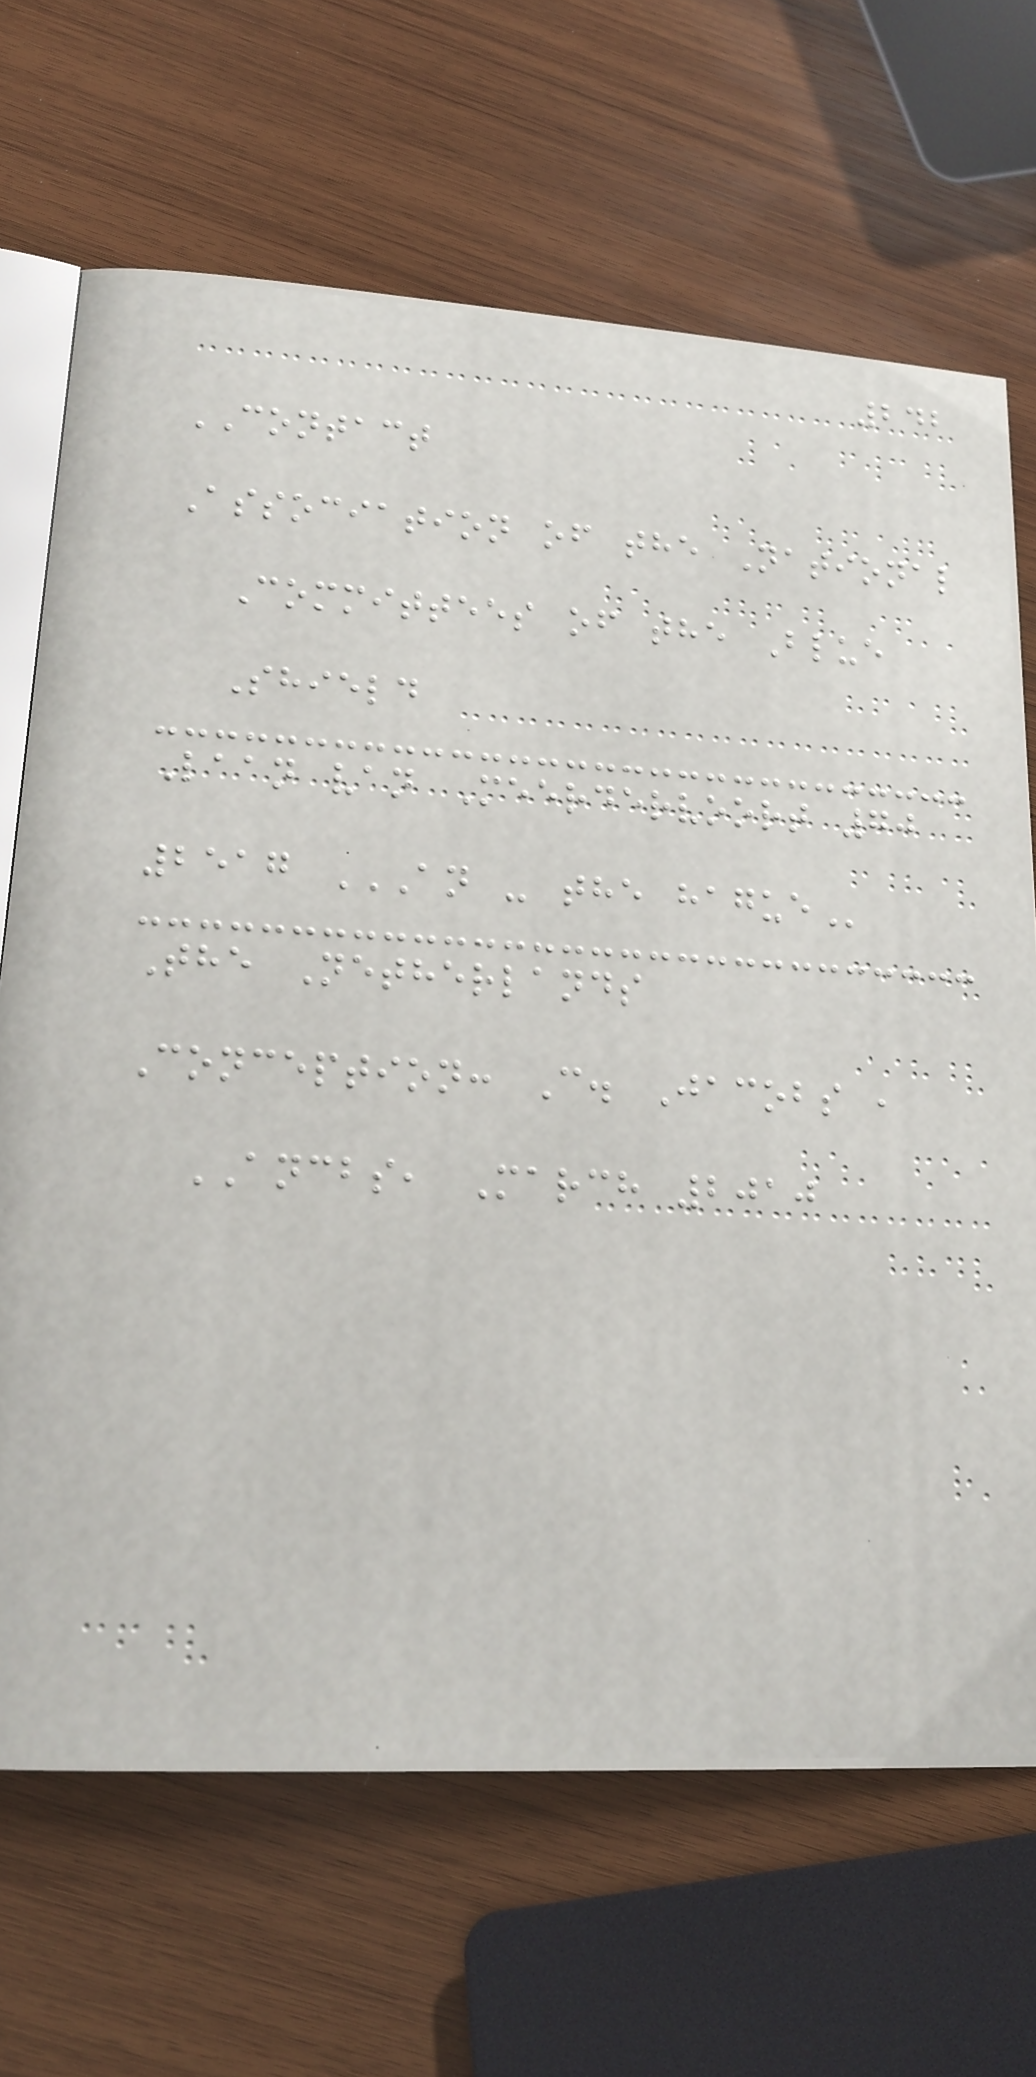242
CONTACT
Association of the National
Committees of the Blue
Shield
Laan van Meerdervoort 70
2517 AN - THE HAGUE
The Netherlands
Conception: C. Jacobs ,
ANCBS, March 2010
